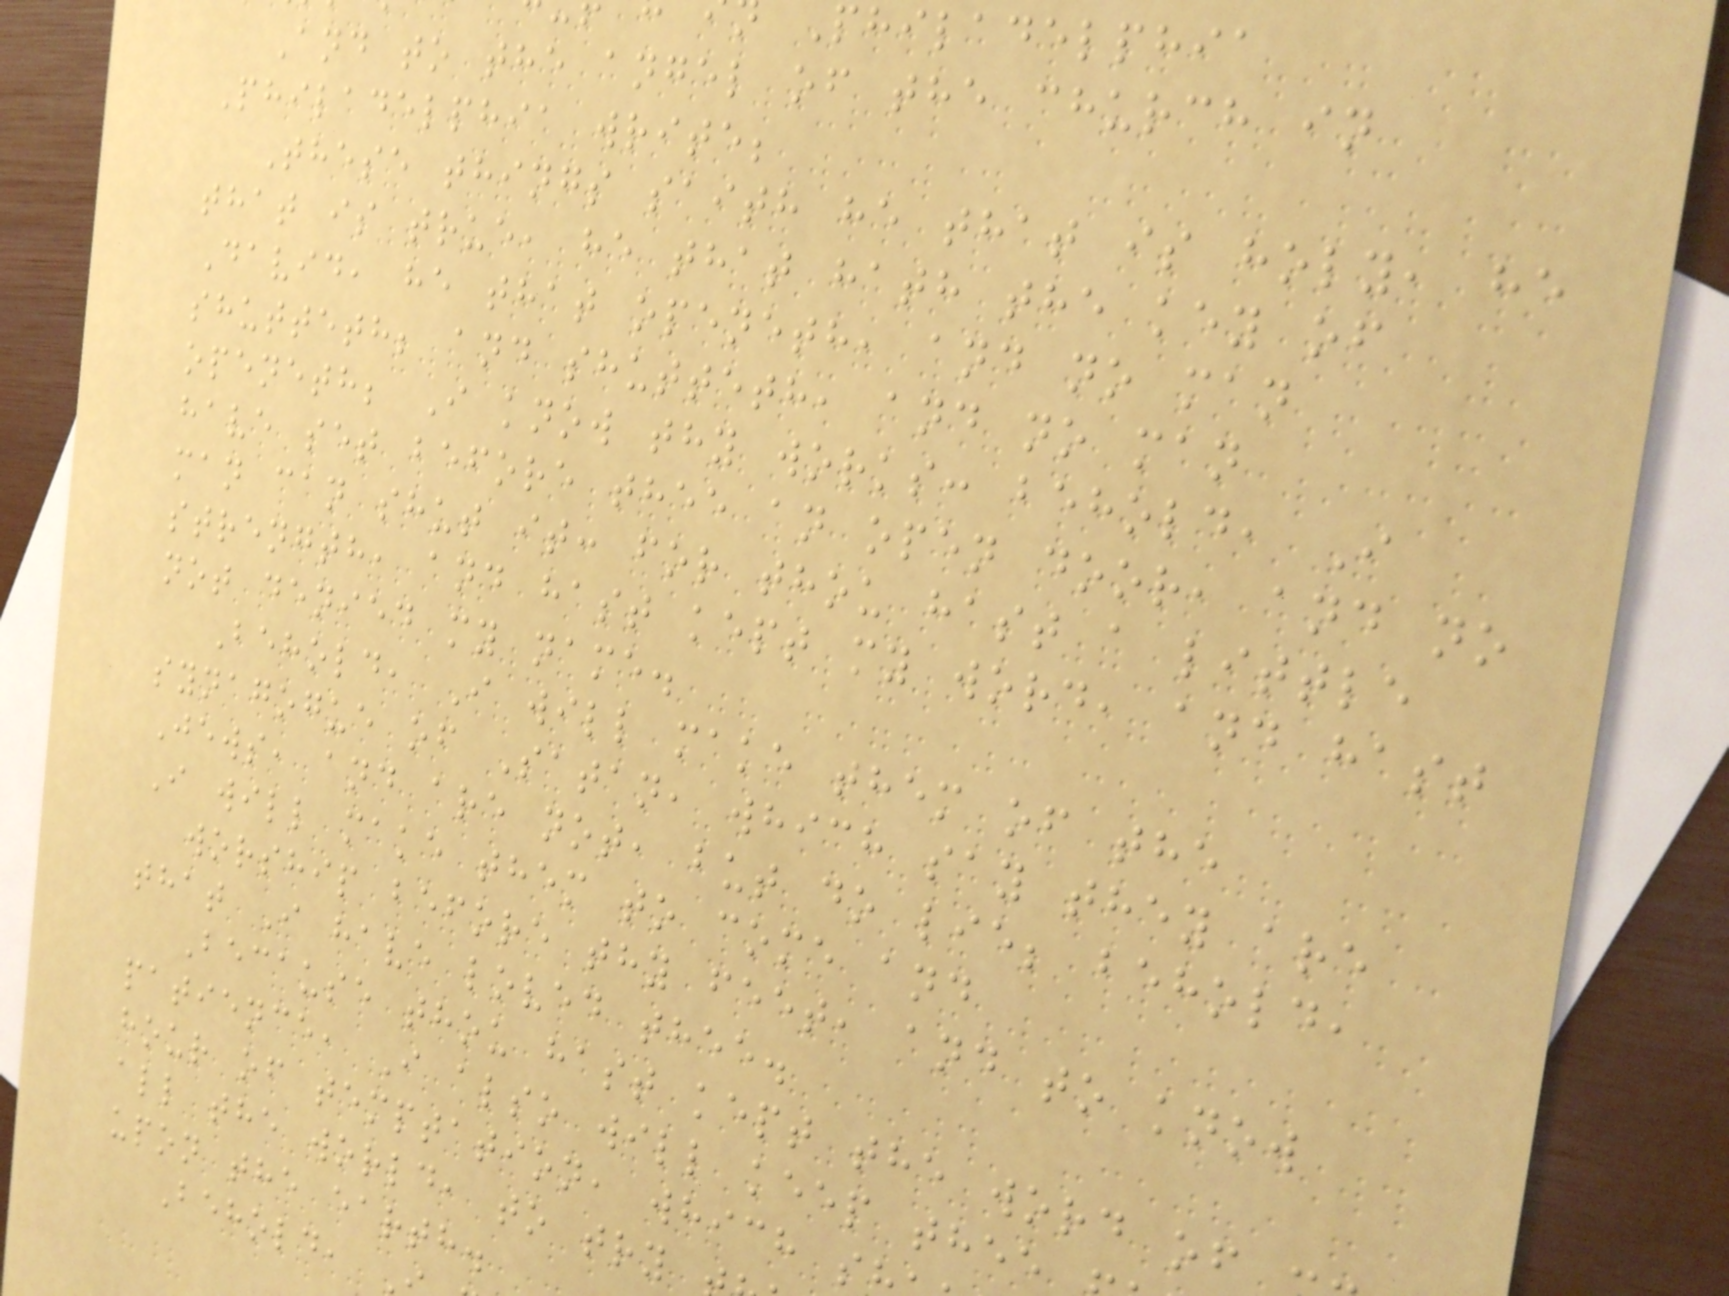Philadelphia
And to the angel of the church in
Philadelphia write;
These things saith he that is holy, he
that is true, he that hath the key of
David, he that openeth, and no man
shutteth; and shutteth, and no man
openeth; I know thy works: behold, I
have set before thee an open door, and no
man can shut it: for thou hast a little
strength, and hast kept my word, and hast
not denied my name.
Behold, I will make them of the
synagogue of Satan, which say they are
Jews, and are not, but do lie; behold,
I will make them to come and
worship before thy feet, and to know
that I have loved thee.
Because thou hast kept the word of
patience, I also will keep thee
hour of temptation, which s
all the world, to try
upon the earth.
